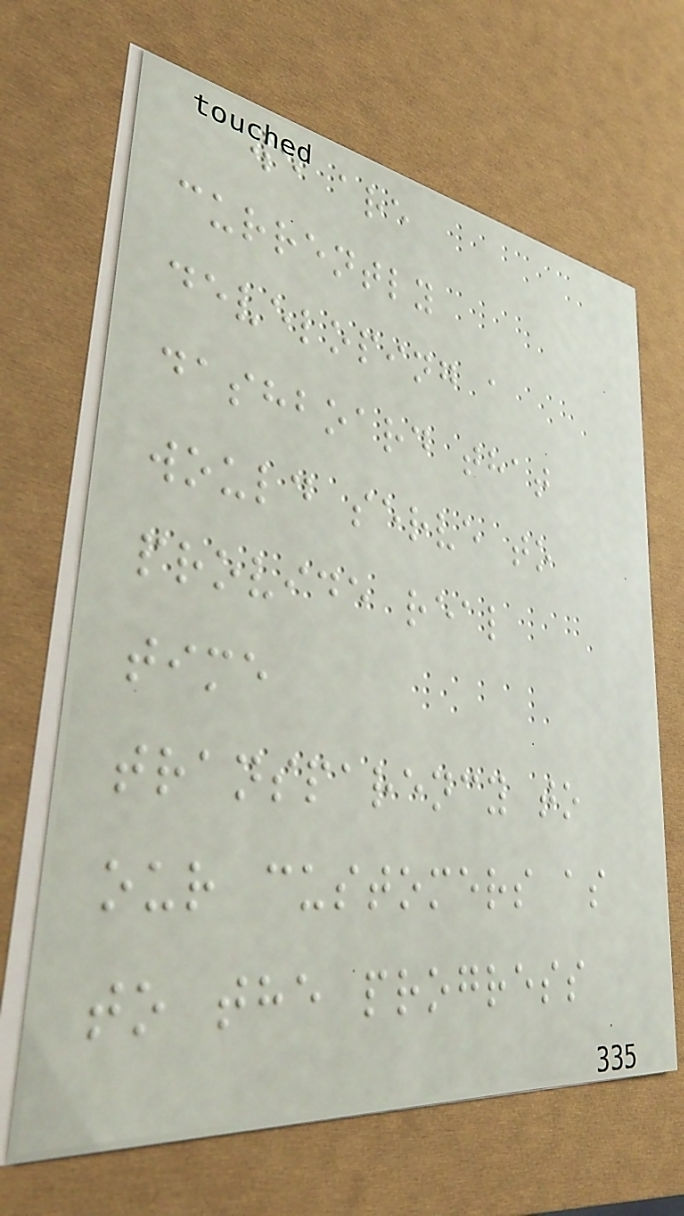we are
currently
developing a
dashboard that
would serve to
provide real
time
transparency to
our customers as
to the progress
